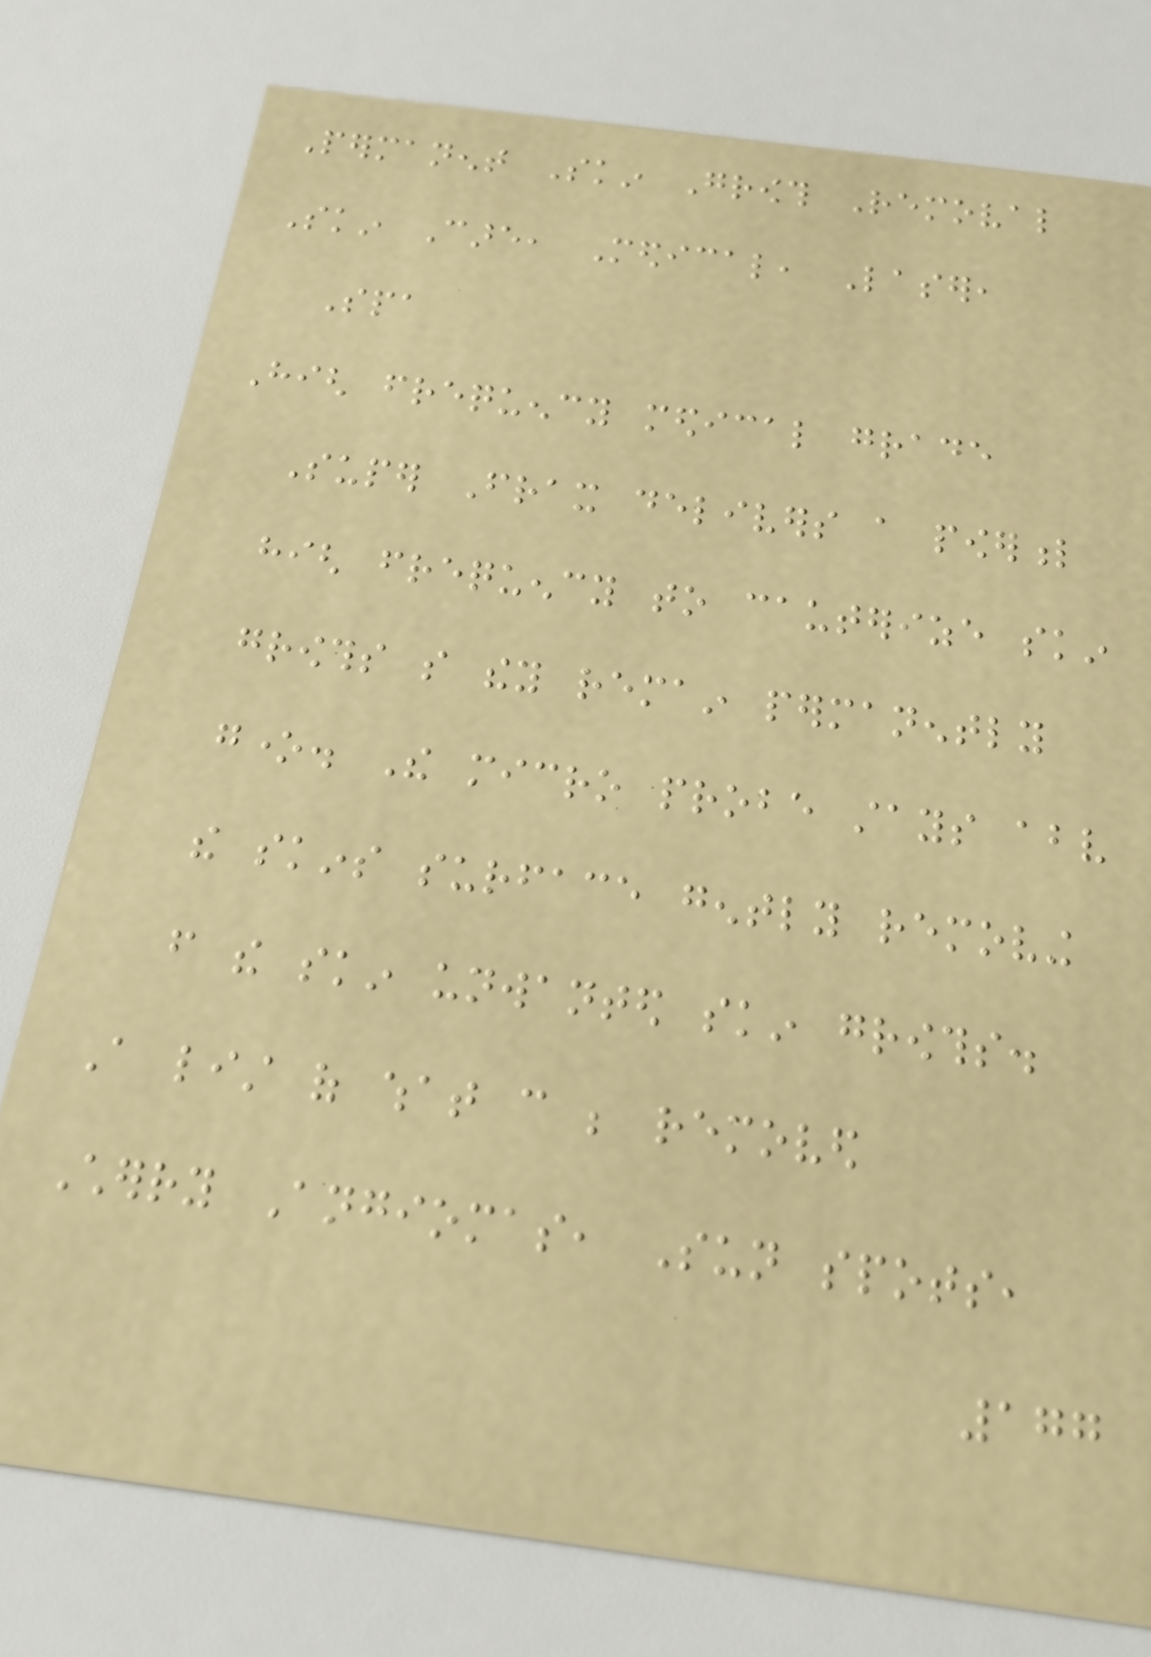Permanent Skin Growth Removal
Skin Care, Medical, Laser,
Spa
High frequency medical grade
Super Frax delivers a powerful
high frequency to cauterize skin
growths so they remain permanently
gone. The micro probe stays above
the skins surface gently removing
from the skin unwanted skin growths.
A list of what can be removed
Cherry Angiomas, Sun spots,
177
